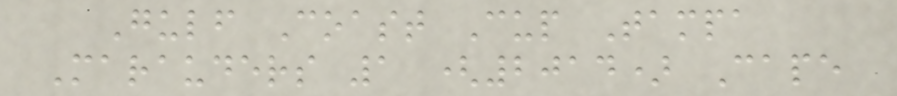Gulf Coast Cup Tampa
Marauders 1 (2014) Cape
